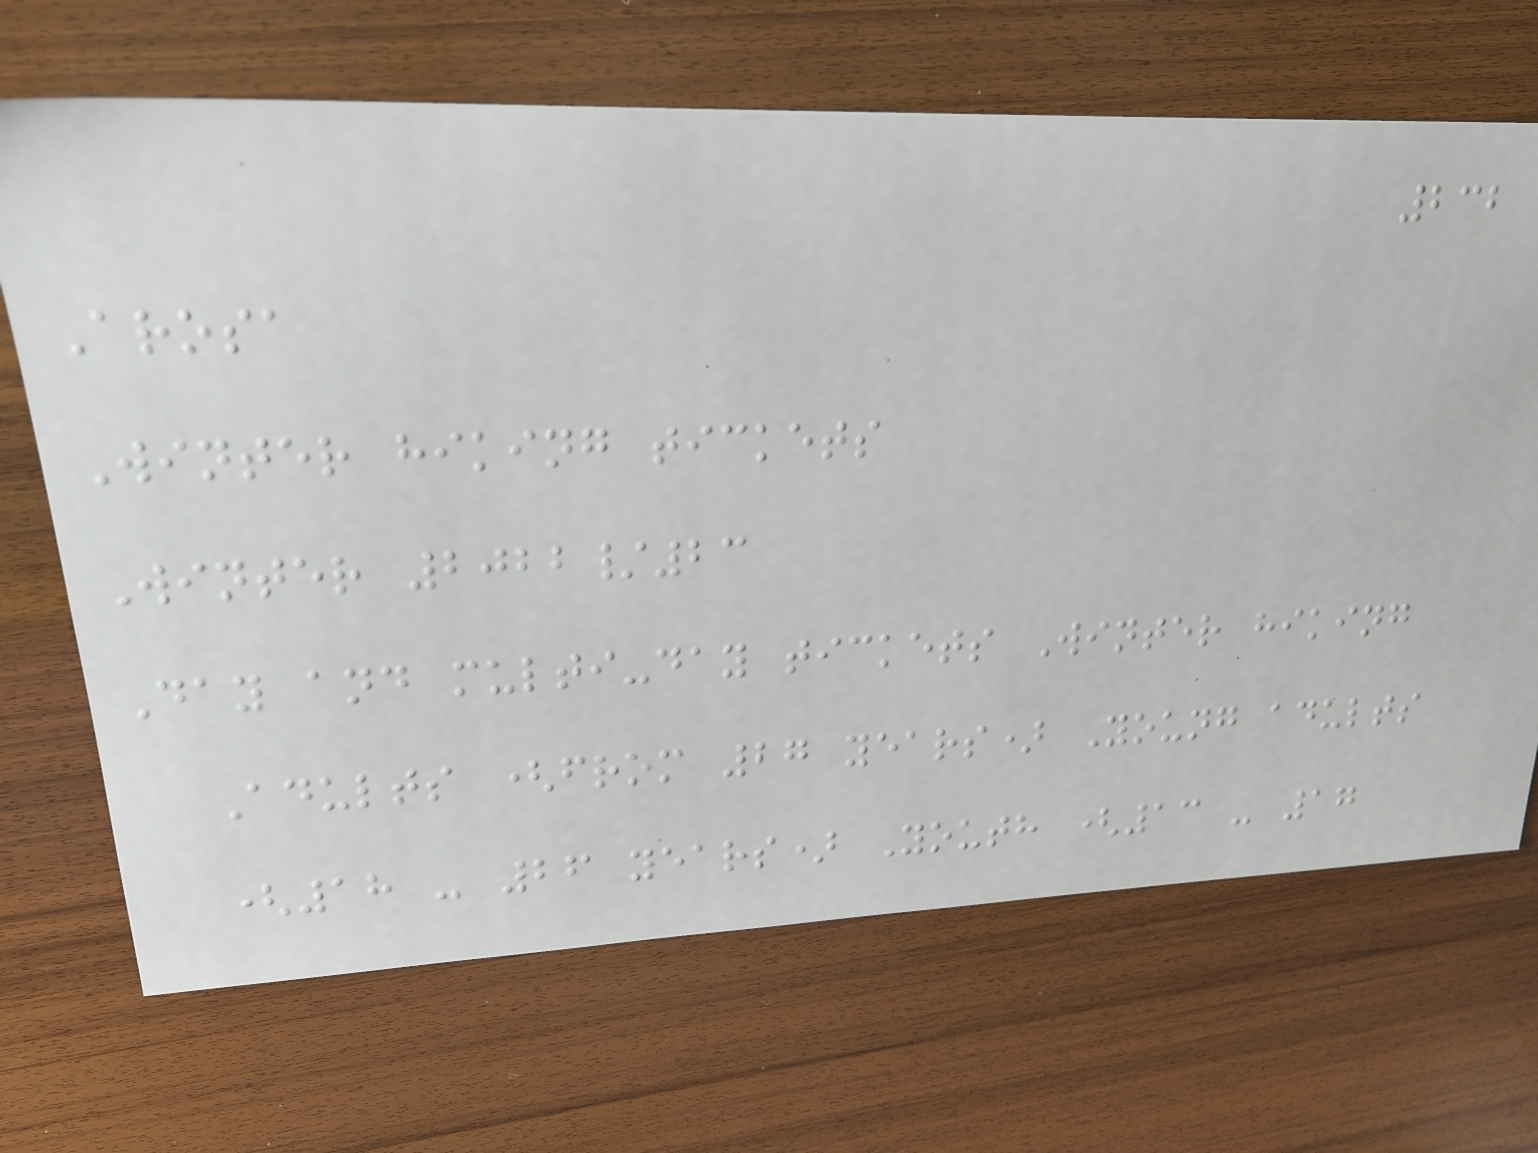232
Arosa
Winter hiking tickets
Winter 2022/23
Day and multi-day tickets Winter hiking
Adults (from 27 years) Young adults
(18 - 26 years) Youth (13 - 17
